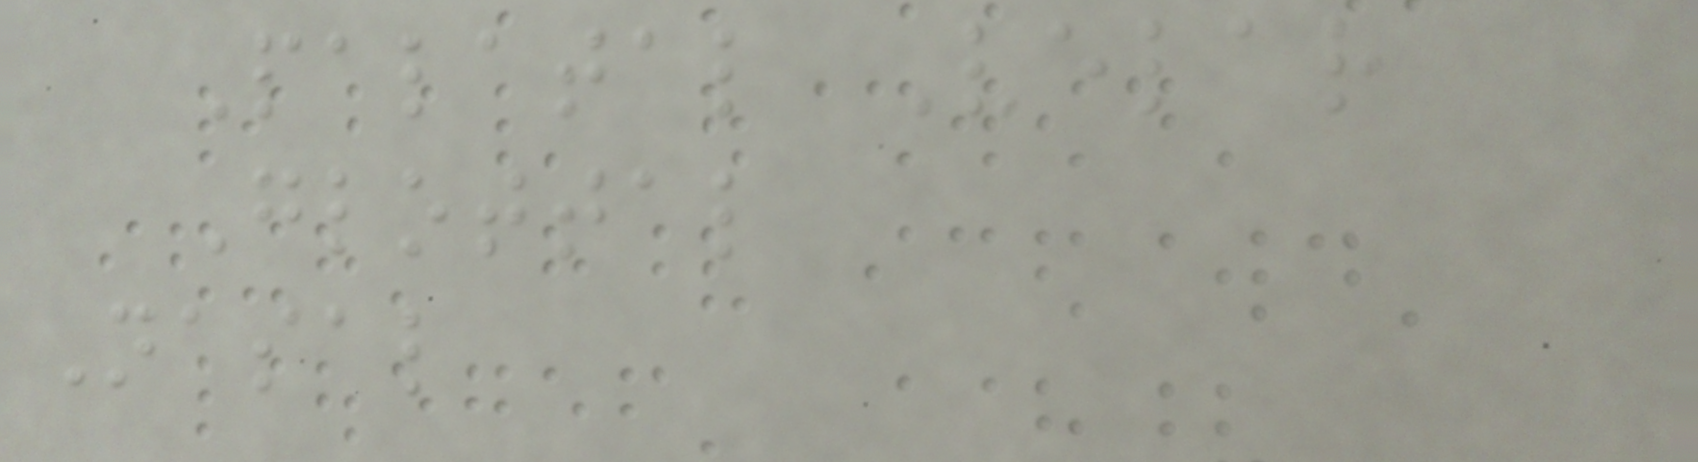Palatal Velar
Glottal
Nasal
